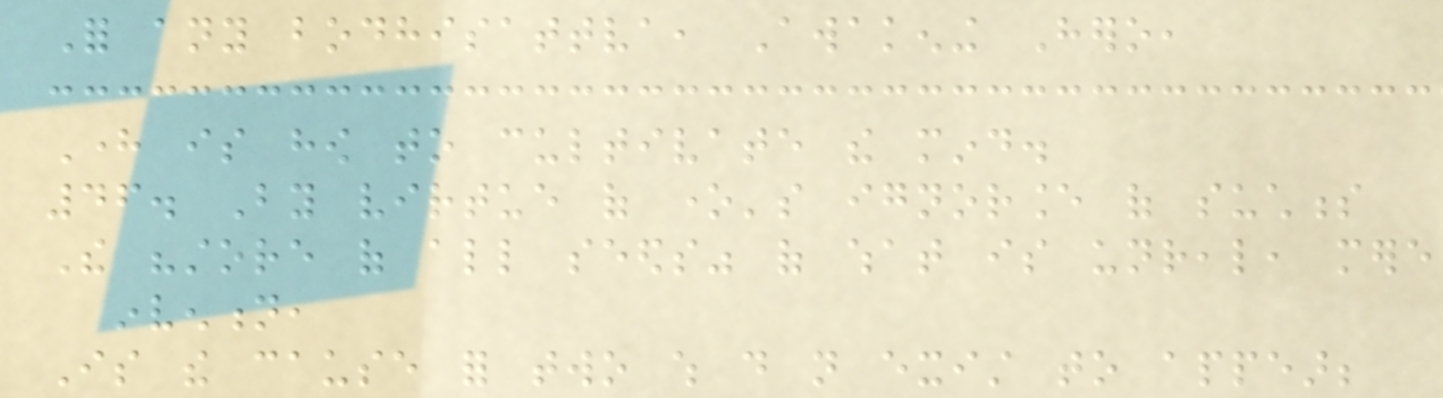For any bodhisattva, Awakening Hero,
Here is how to cultivate the mind.
46. By virtue of one's ignorance of suchness
The "store of all seeds" of what is unreal, mere
invention,
Is the cause for two which do not exist to appear;
